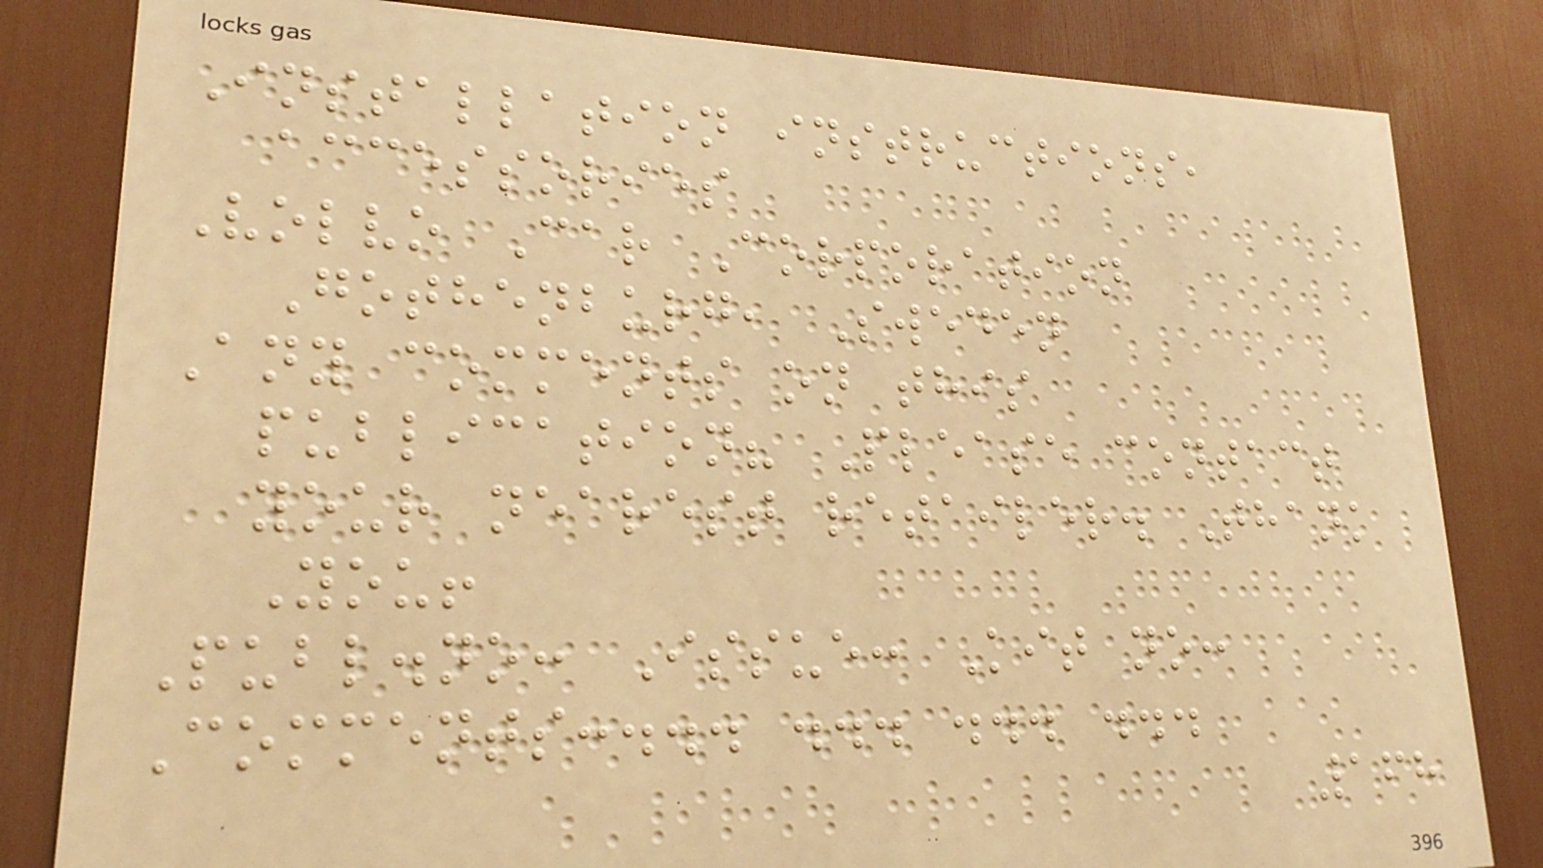Installation instructions,
accessories
Volvo Car Corporation
Gothenburg, Sweden
Any comments on this
publication? Please contact
your nearest retailer. Thank
You!
Publ.no: Issue: Kit no:
Comments:... ... ... ...
168
